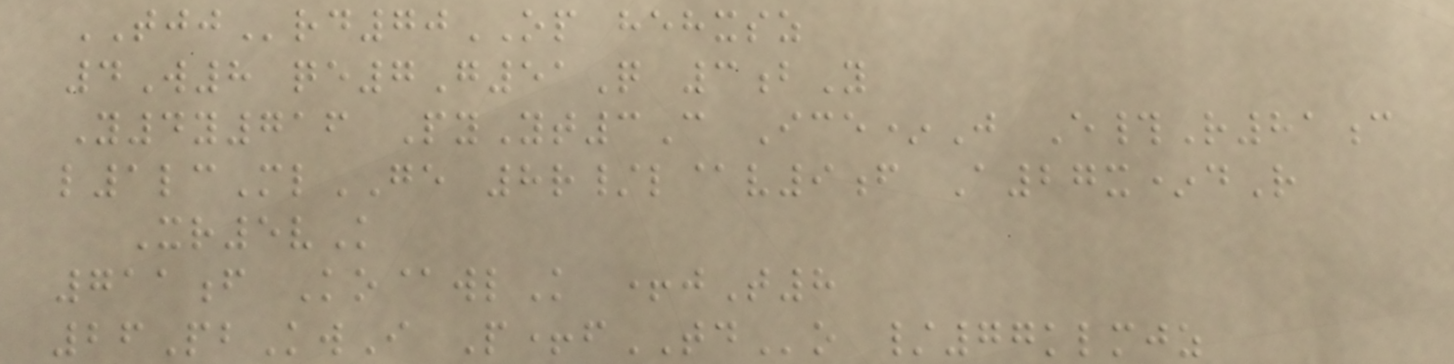TJJrd70OP hehxsz
4W8 qe7G51Q 3bY
Y4y716 PyYt3C Ice*J E#R81c
l1lcMlGE 8r/l@v9f A27x*dR
Xr5vK
711f Ko@wlK +jT8
26PbKwI P+fTDo /77klmjz
